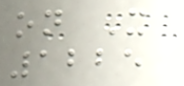on X
1225
